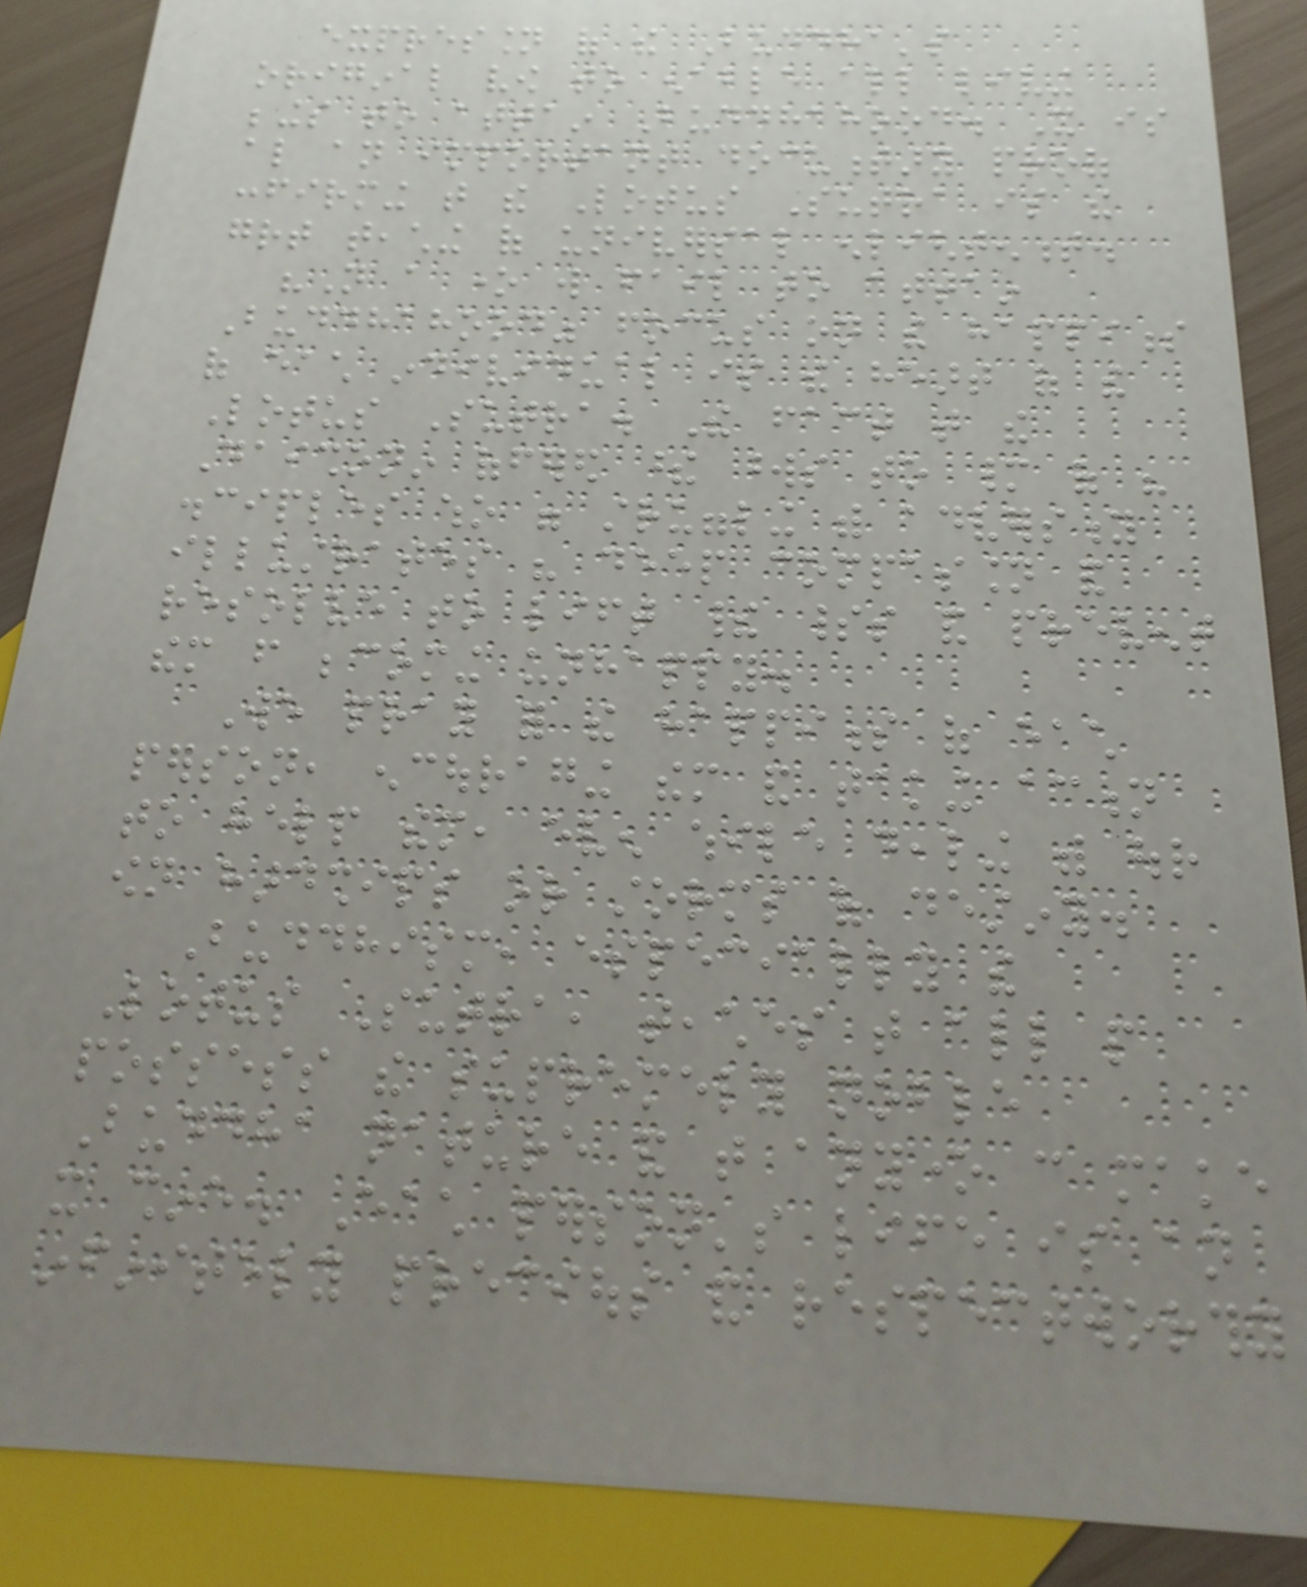expression of the Buddha's
original vow to enable all living
beings to attain Buddhahood. It is
also an important documentary proof
confirming that the Lotus Sutra is the
great teaching of universal enlightenment.
"Not a one will fail to attain
Buddhahood" focus on the happiness
of each individual is the heart of the
Lotus Sutra. The fact that the
Daishonin offered these words to many of his
disciples who were struggling with adversity
illustrates his deep compassion and
resolve to lift their spirits and prevent
them from becoming unhappy.
We pray for the happiness of each
person, encouraging them and taking action
to help them, even while dealing with our
own hardships or storms of destiny.
Buddhism, especially the
Lotus Sutra, teaches that all people
possess the supremely noble
Buddha nature and that anyone can make
it shine. Each person's life is an
infinitely precious and respectworthy
